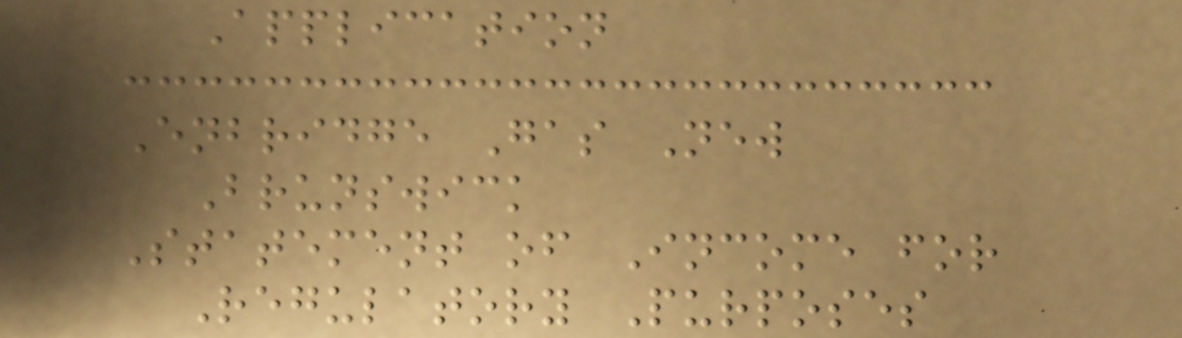Application
Enbridge Gas New
Brunswick
Statement of Income for
Regulatory Purposes
